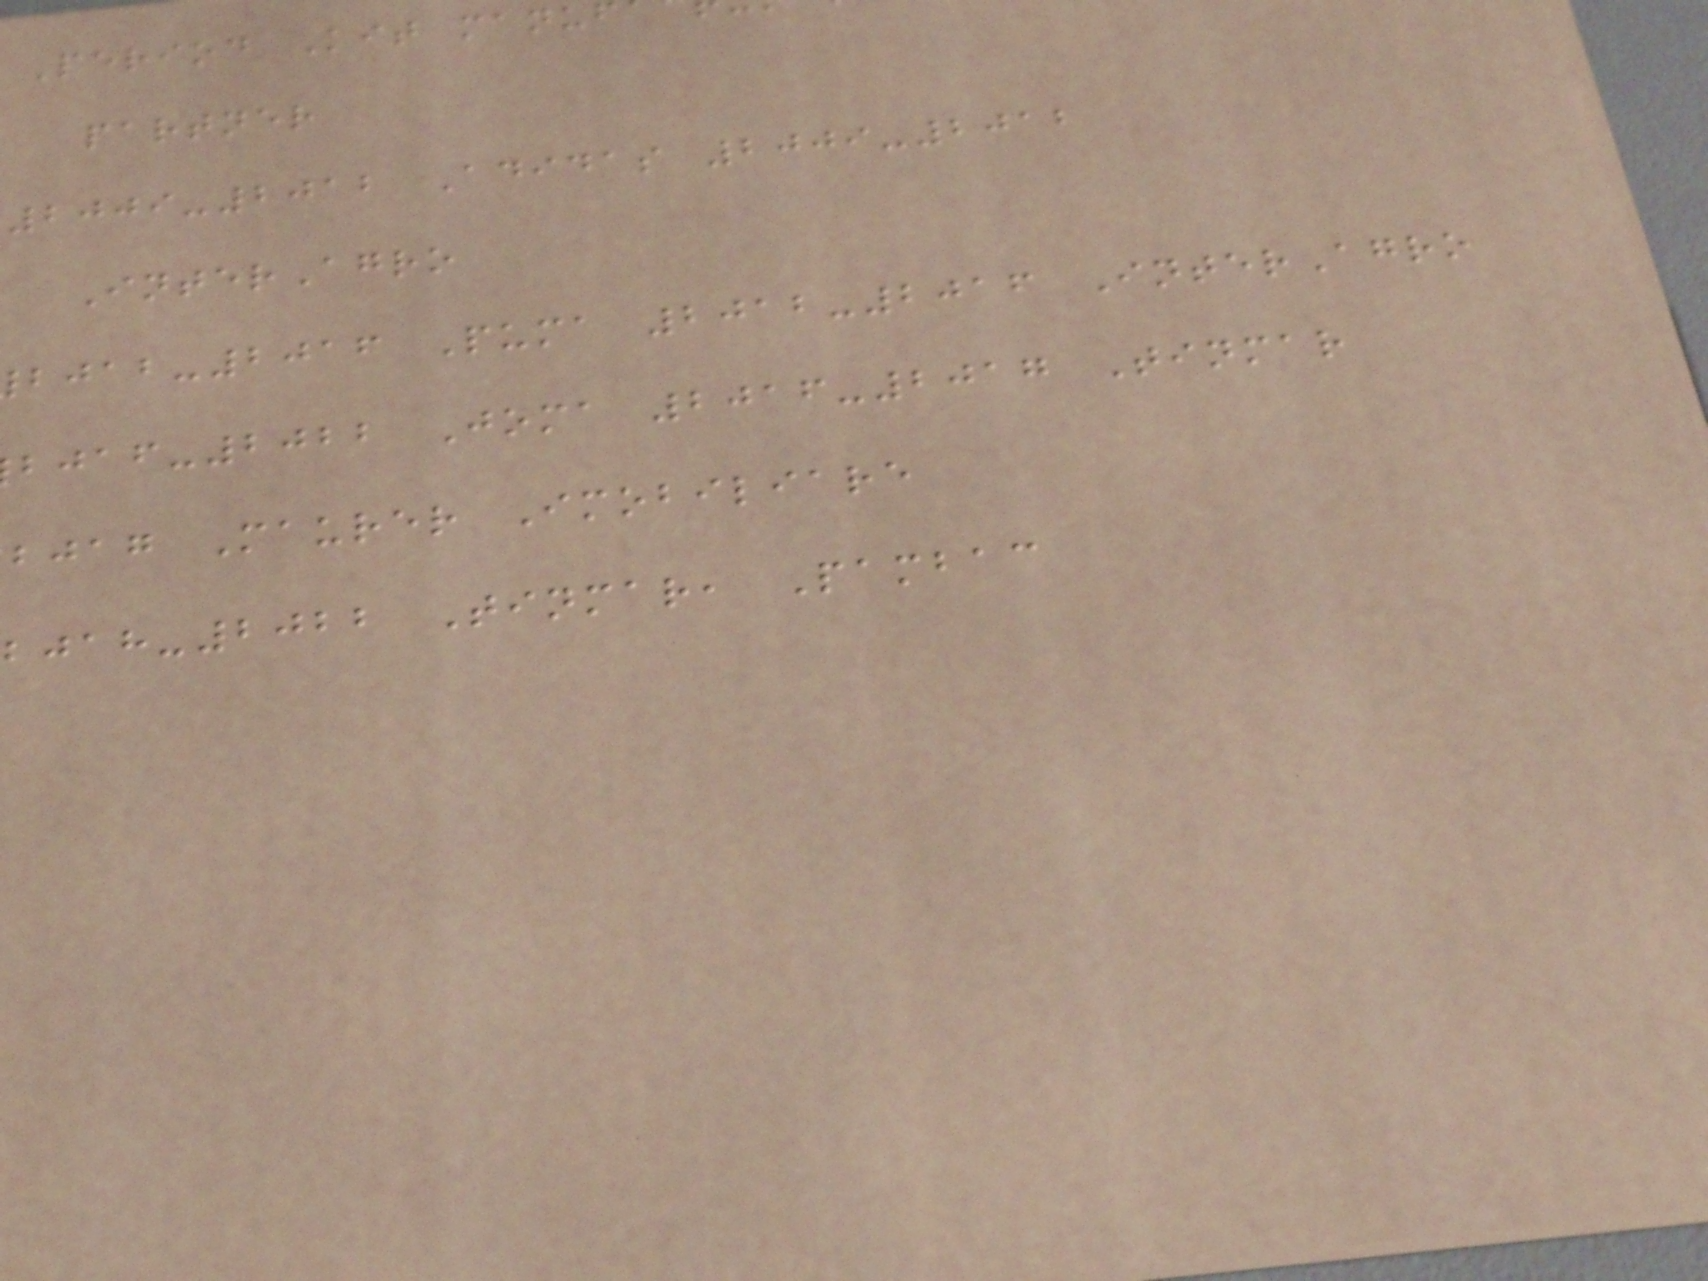Period Kit manu
partner
2009-2012 Adidas 2009-2012
InterAgro
-2016 Puma 2012-2016 InterAgro
-2022 Joma 2016-2017 Tinmar
bjag Maurer Imobiliare
-2022 Tinmar, Pambac
